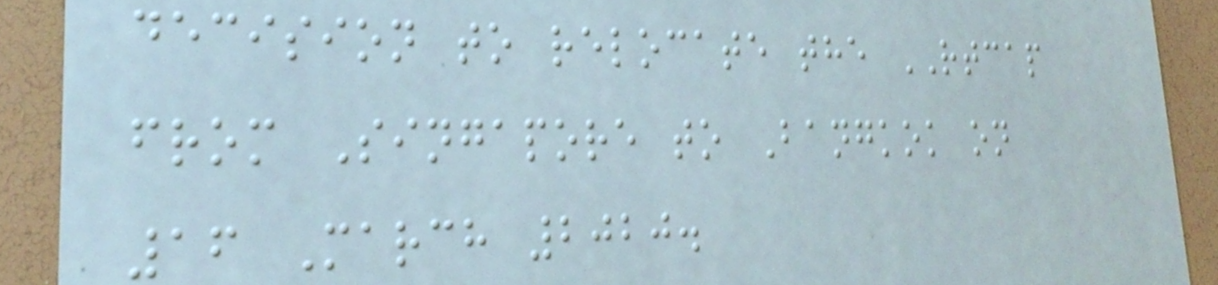decision to relocate the RTCAP
from Singapore to Bangkok on
16 March 2020.
